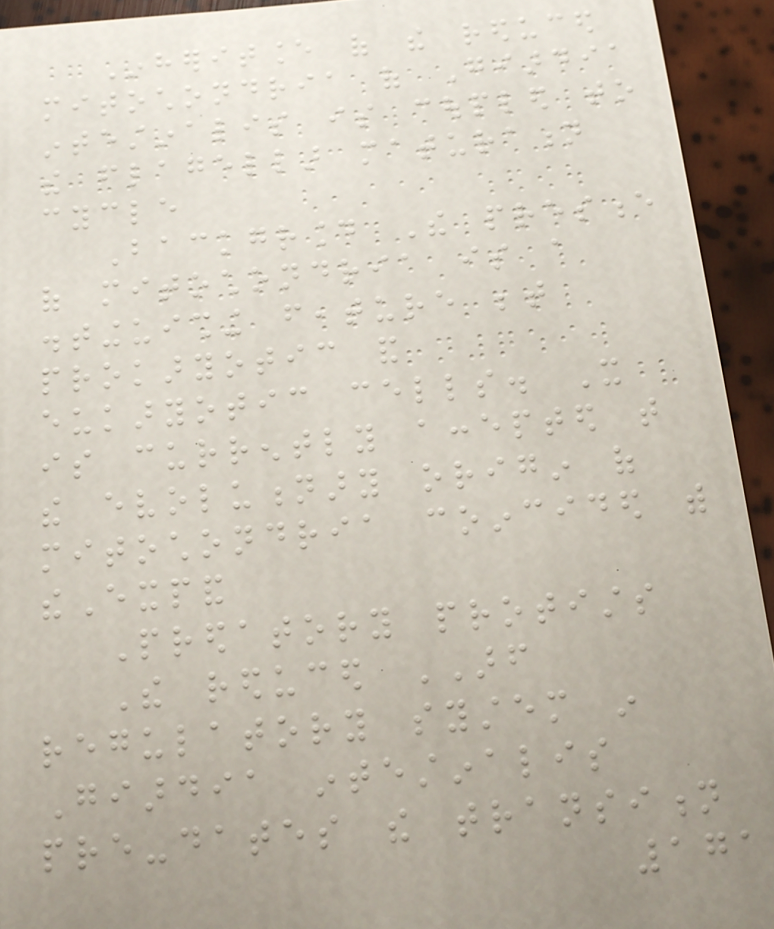Inheritance of the reduced
mitochondria of Giardia
intestinalis is coupled to
the flagellar maturation
cycle
Background The presence
of mitochondria is a
distinguishing feature between
prokaryotic and
eukaryotic cells. It
is currently accepted that
the evolutionary origin of
mitochondria coincided with
theExpand
Predatory protists
The reduced ARF
regulatory system in
Giardia intestinalis
pre-dates the transition
171
